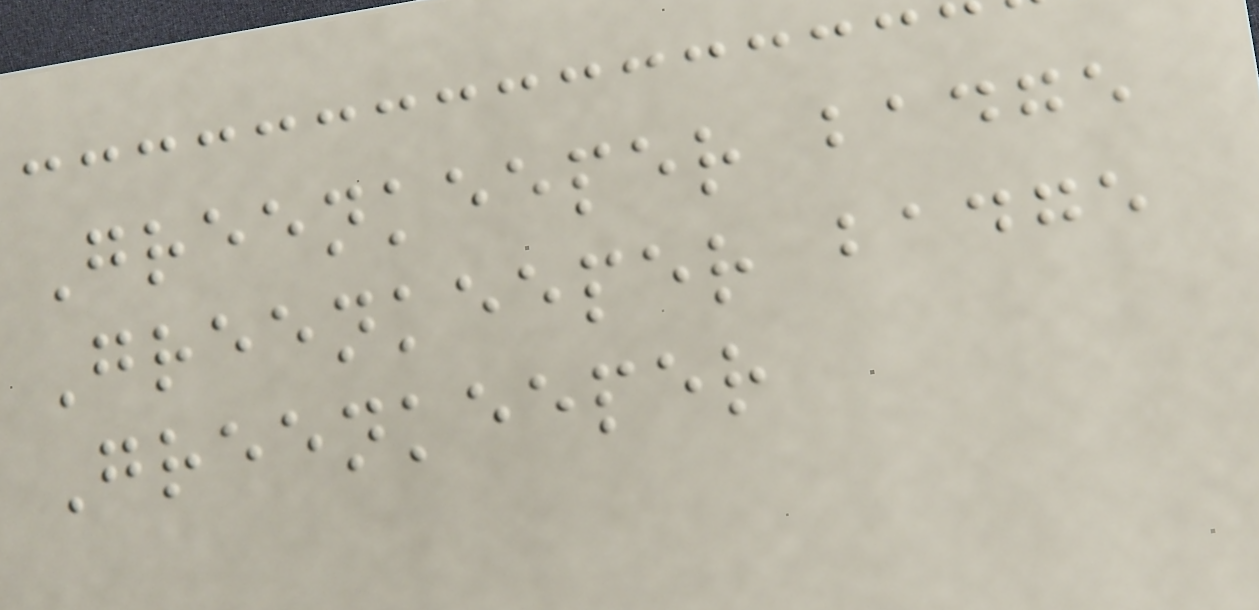Greenkeeper badge
Greenkeeper badge
Greenkeeper
